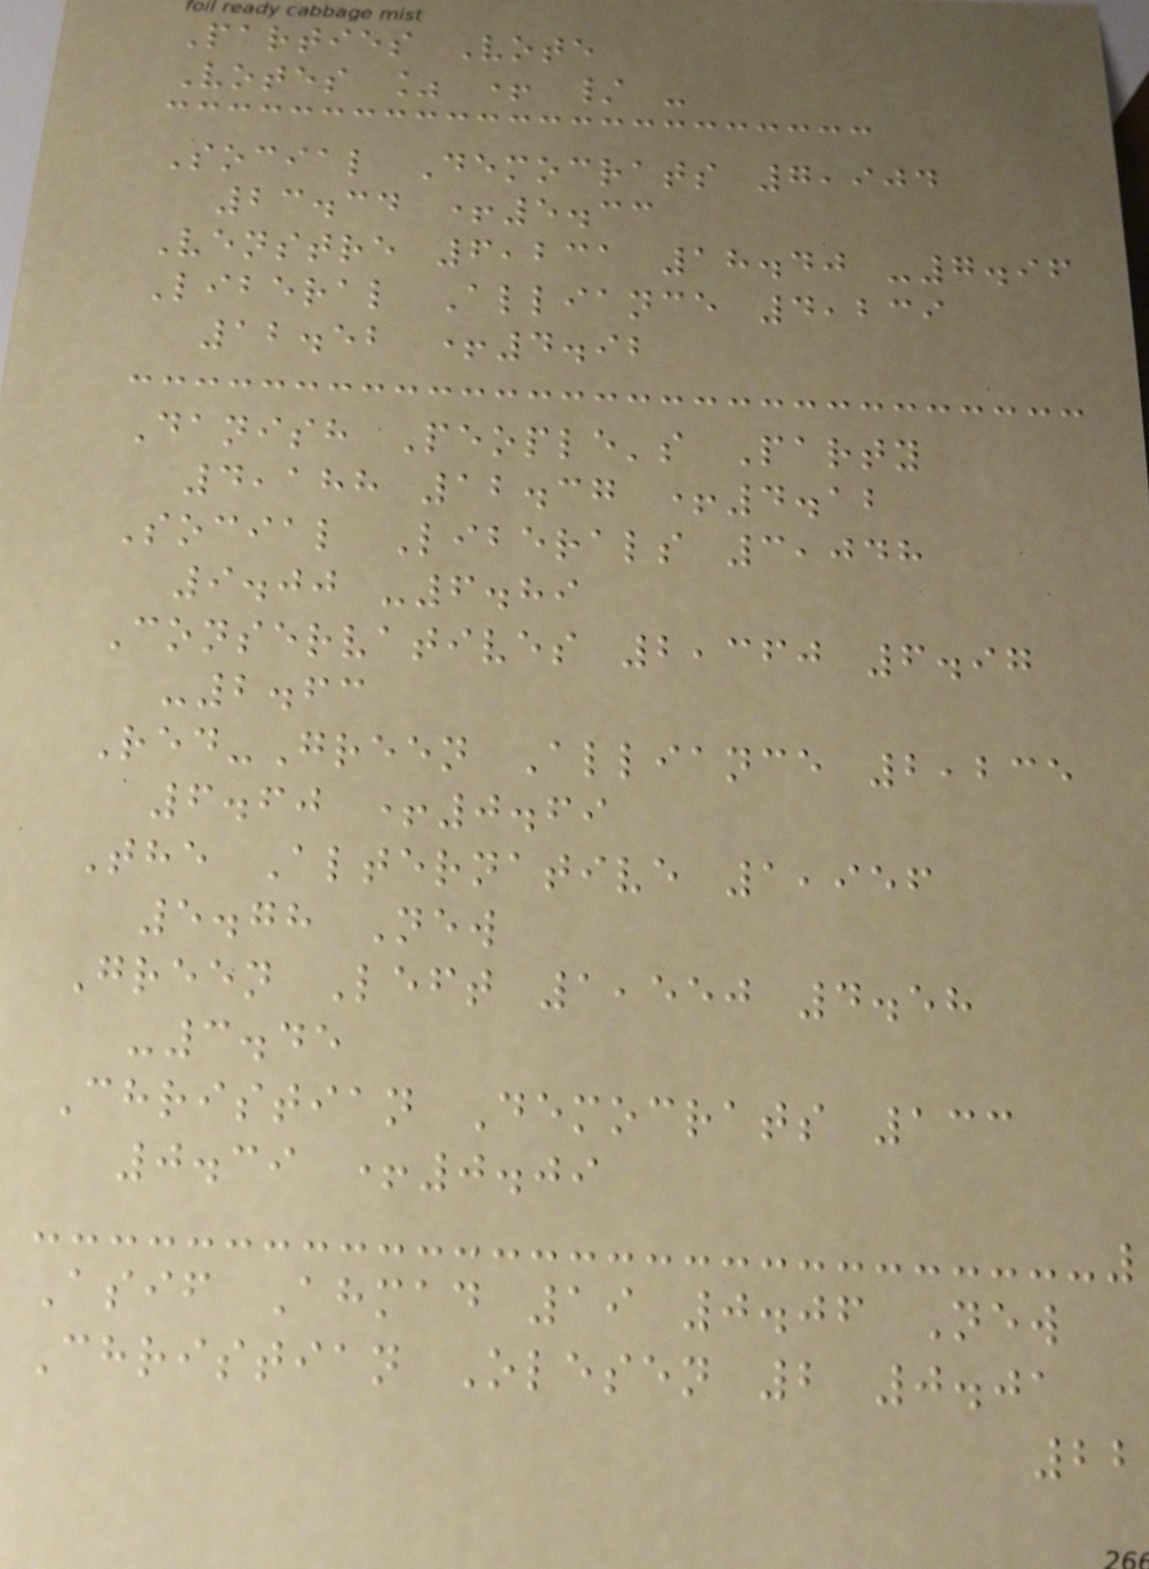Parties Vote
Votes % + / -
Social Democrats 7,904
23.34 +5.33
Venstre 6,231 18.40 -7.96
Liberal Alliance 4,239
12.52 +4.92
Danish People's Party
4,188 12.37 +4.12
Social Liberals 3,048
9.00 -6.89
Conservatives 2,360 6.97
-2.63
Red-Green Alliance 2,235
6.60 +0.69
The Alternative 1,956
5.78 New
Green Left 1,550 4.58
-3.45
Christian Democrats 133
0.39 +0.09
Asif Ahmad 19 0.06 New
Christian Olesen 2 0.01
22
